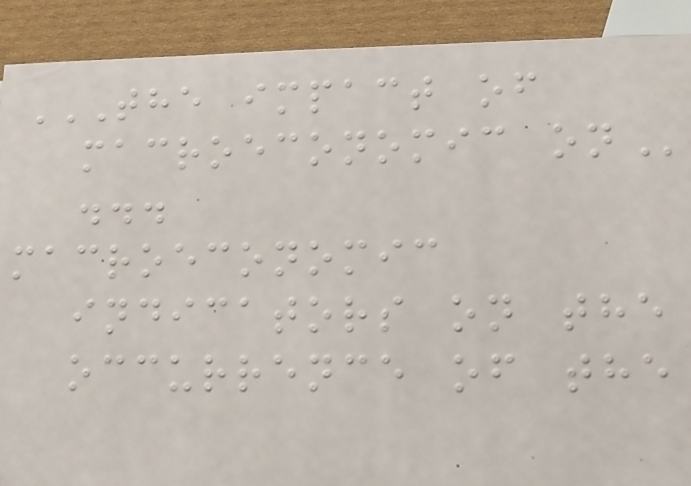THE IMPACT OF
MACROECONOMIC ON
...
macroeconomic
indicators on the
occurrence of the
